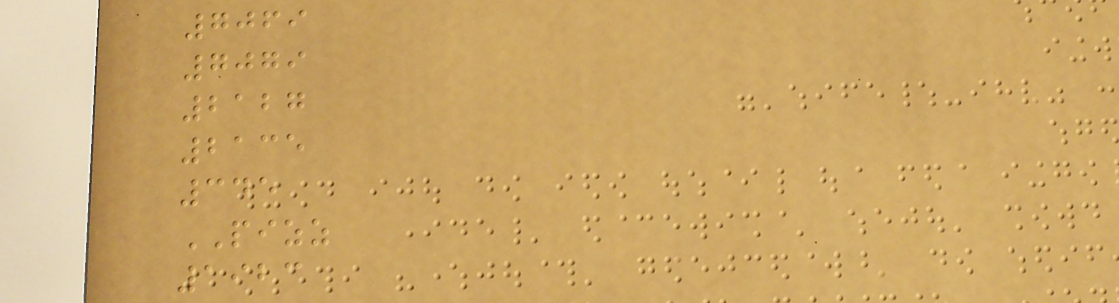7069
7079
2127
2135
345
PIZZ
1923
